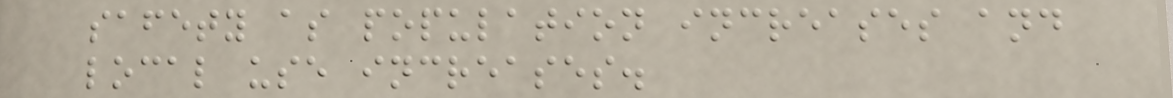safety as population increases and
local use increases.
